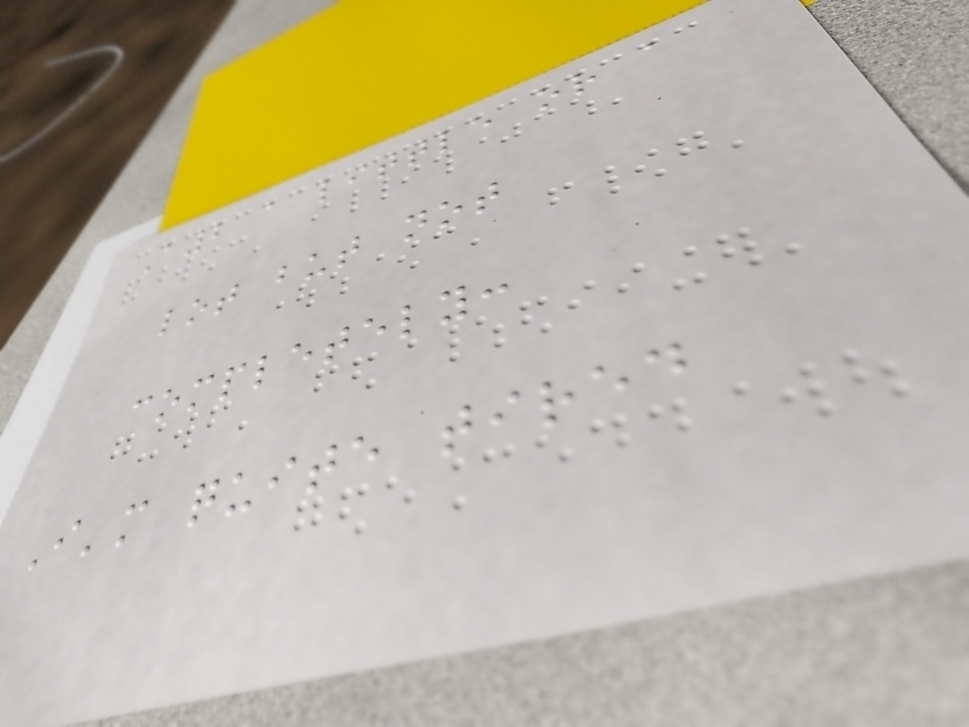A2 a little or a
lot but not
completely:
I'm quite tired
